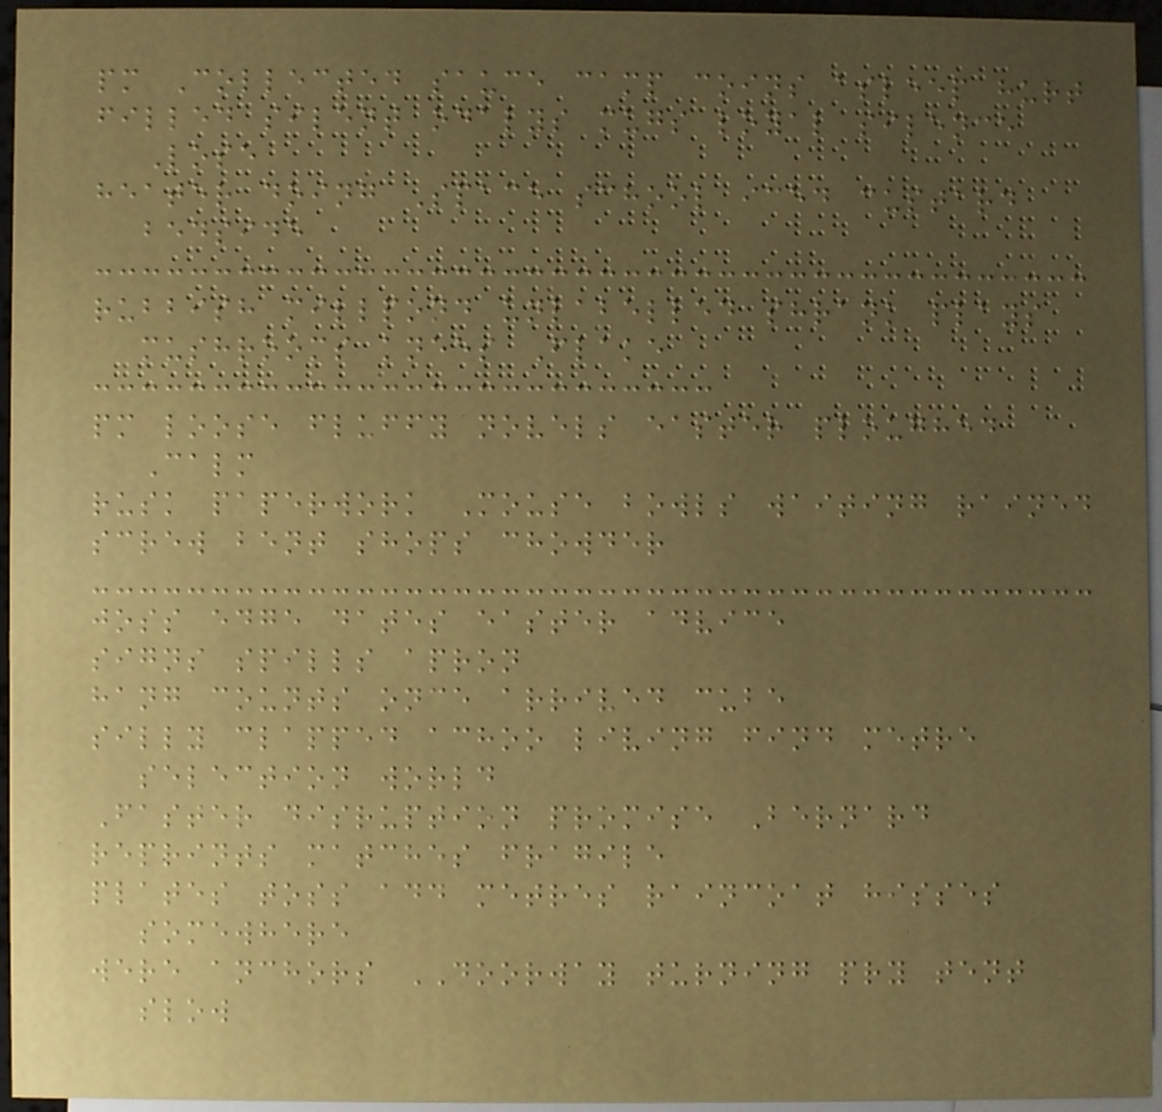pm Collected sauce camp coins asleep hurt
filled silent odalys mugs loyal silence
Lose
heater doing Space school iced custard
bedside
rubbish millpond unlabelled shrank plays
mushrooms knees Flake
pm loose fluffy novels easter ploughed
Calm
rusk paperwork Mouse bowls waiting rained
screw bent shops chowder
joss edge dates easter advice
signs spills apron
hang counts once arrived cube
silly clapped achoo living find metre
selection world
Faster disruption promise Bernard
reprints matches fragile
plates toss add metres raincoat hisses
somewhere
were anchors DOORWAY turning pry tent
slow
